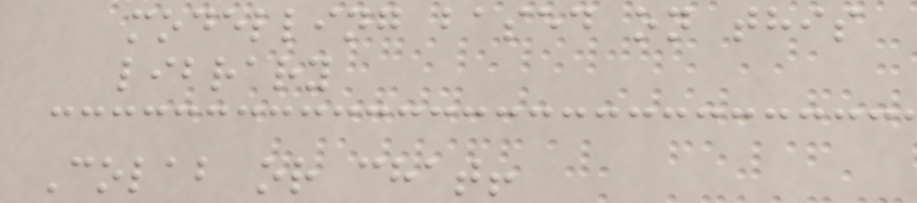modelling based on this
library
Colab or chat!
